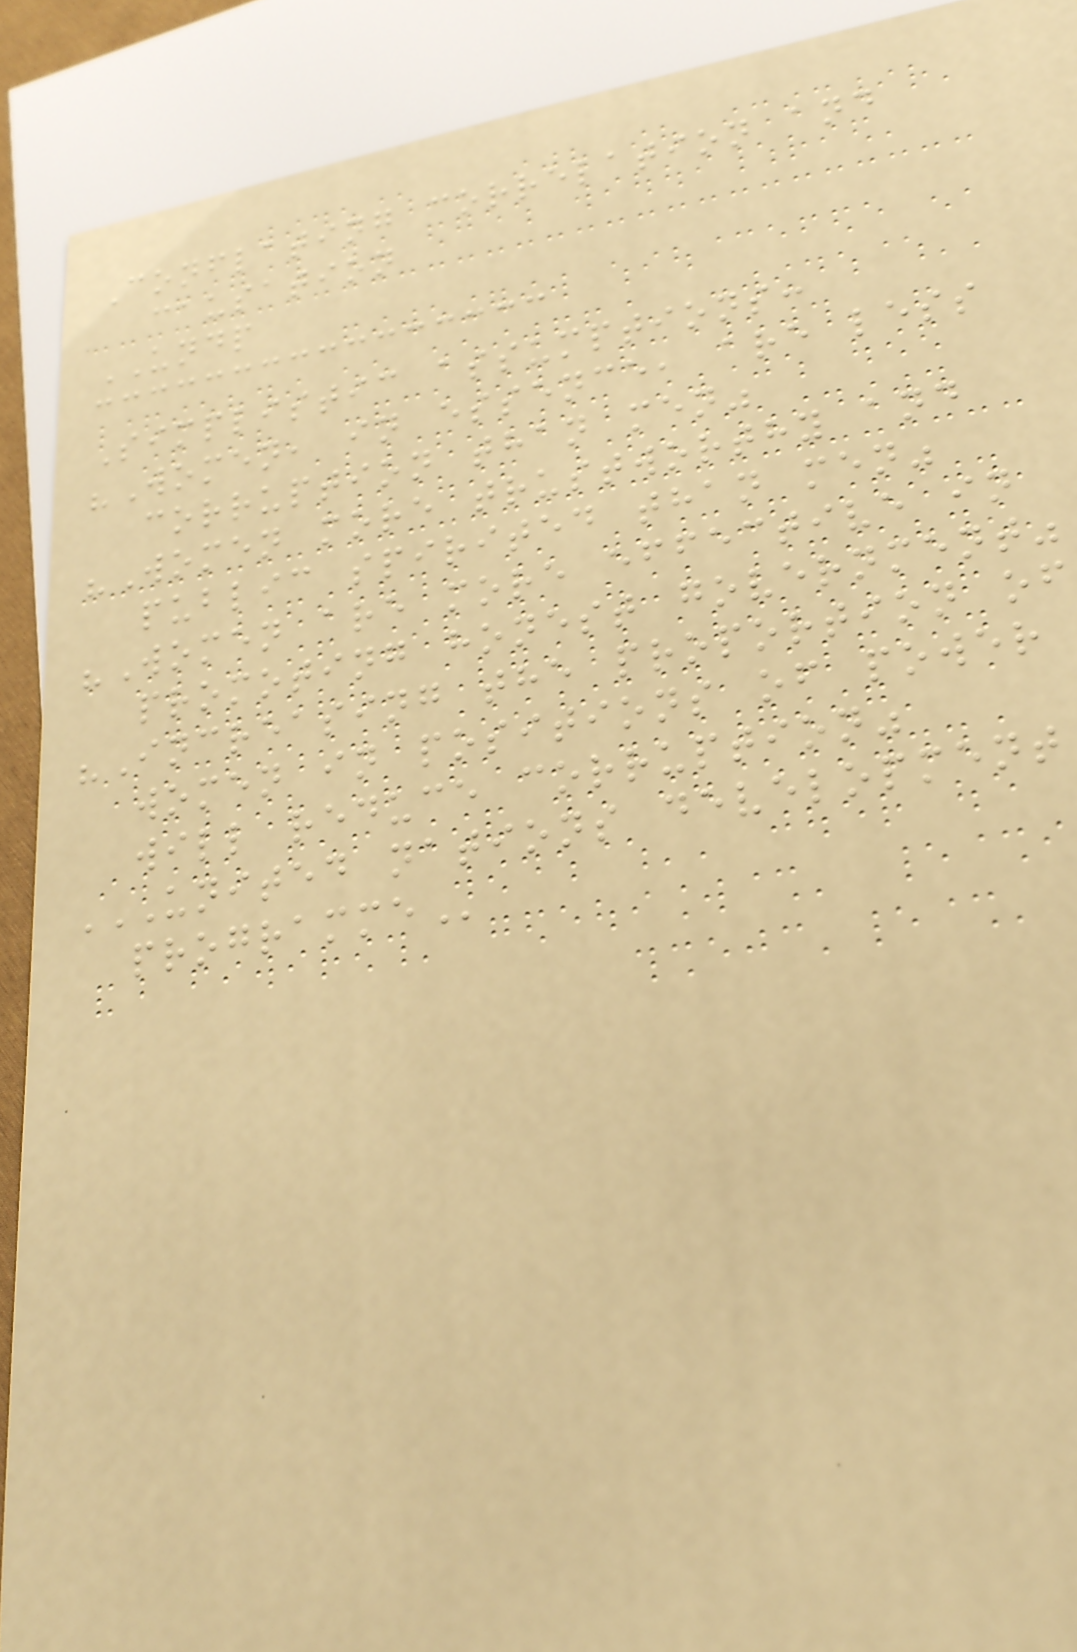Conflating correlation and
causation
UNDP
Simplistic assumptions:
"Women, in essence, are less
corruption than men"
"Women more trustworthy and
public spirited than men"
"Women are more effective in
promoting honest government"
"Increasing the proportion of
women in positions of power
will reduce corruption"
UNITED NATIONS DEVELOPMENT
PROGRAMME
